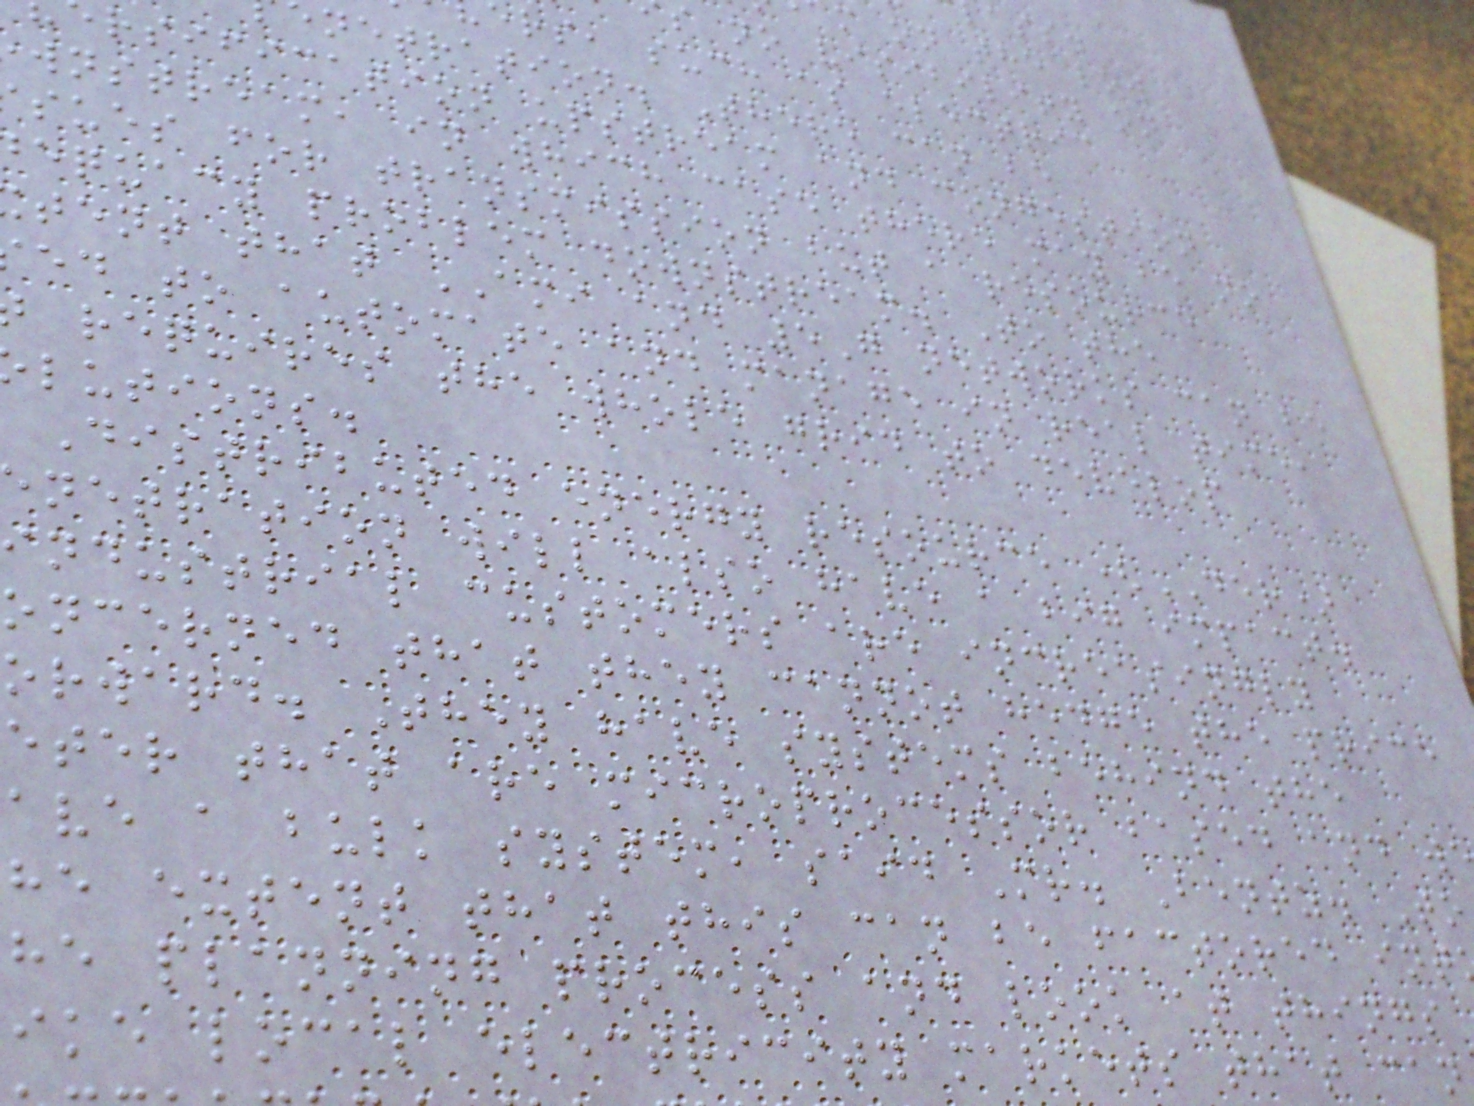m on the low
s no visibility on
ers, such as electric
netration. There can be
rsification upstream and congestion
wnstream, in which case there may be no
sues for transmission but a resource
equacy problem downstream. To the
tent that AMI and 5G networks can be
ed to automate and manage in real time,
requires the whole grid to develop
lutions.
Distributed energy resource (DER)
netration will also have a big impact.
industrial customers are increasingly
oncerned that they cannot hedge the price
orward. They have systems behind the
eter that are microprocessor based and w
ave a bulk system, said Mr. Bentz. To
he extent that this can be factored int
he planning process and look at things
ike local electricity markets that can
